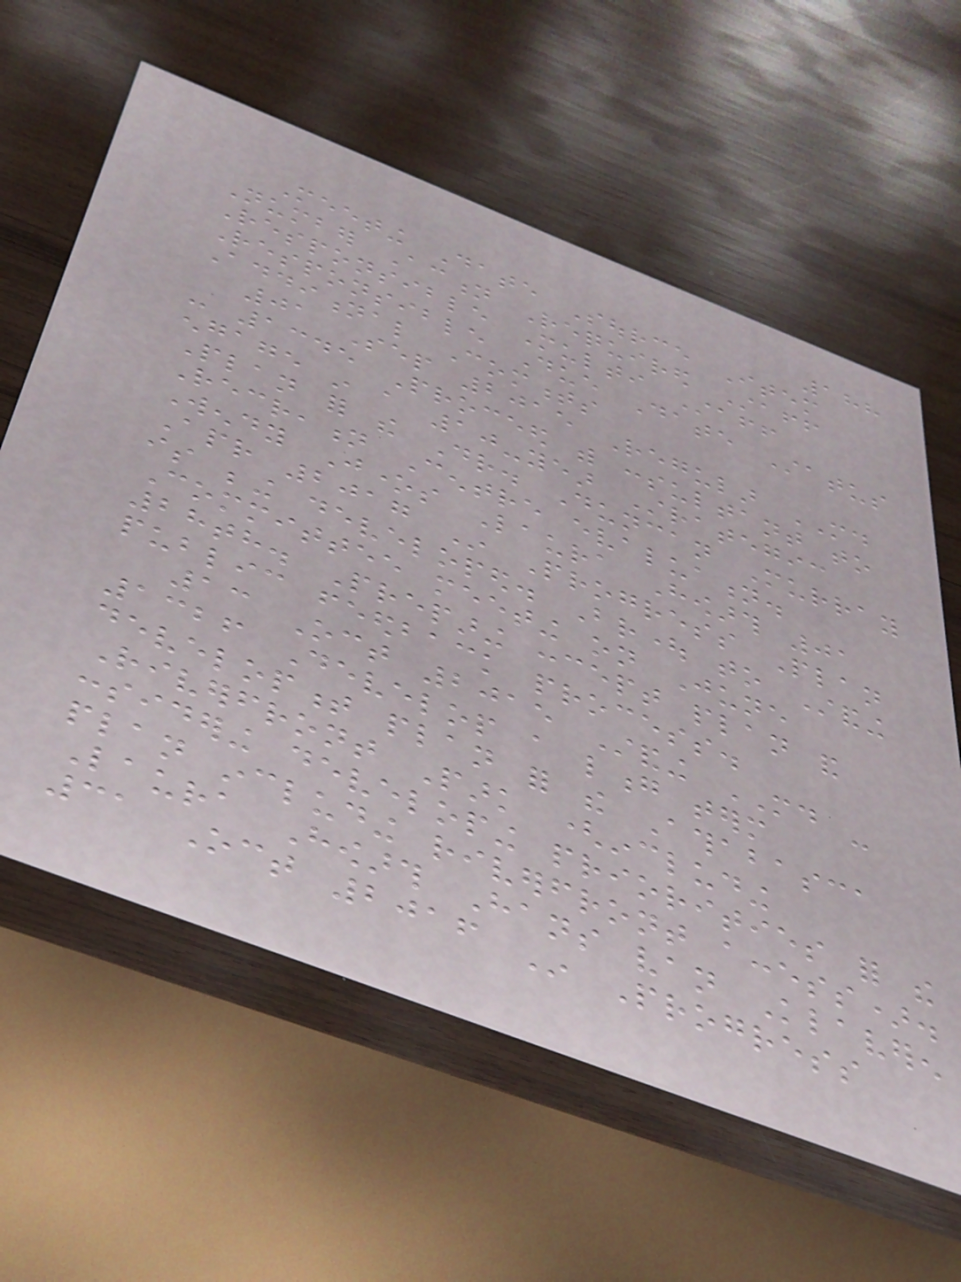188
Meeting Date Source Item
Number Action Required Staff
Responsible Multi Staff
Responsible Due Date Status
Additional Comments
01 Sep 2015 Regular MD
- 1345 Proceed with consultant to
engage in a 10-year Strategic
Plan for the Dr. Duncan Murray
Recreation Centre evaluation.
Wendy Jones Laura Howarth 01
Apr 2017 In Progress Plan
is being developed. Brought to Standing
Committee meeting on June
28th. Preparing concept plan and
public feedback process.
13 Oct 2015 Standing MD -
1326 Develop a long term
development plan for the Athabasca
Riverfront Park (including
considering developing priorities for the
plan including riverfront access).
Laura Howarth Hans van Klaveren
31 Oct 2016 In Progress
